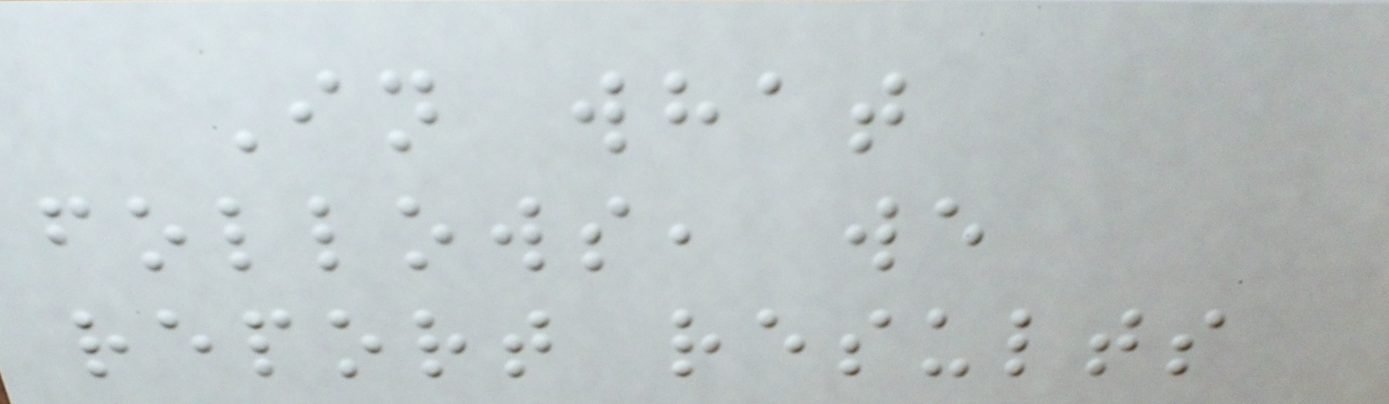In what
follows, we
report results
